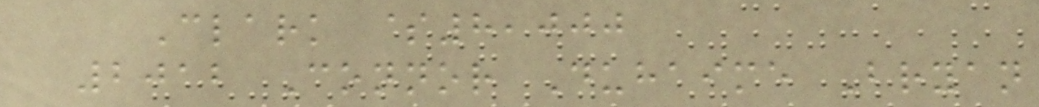Clark $8,000
2012 Connor Duhaime Bryan
